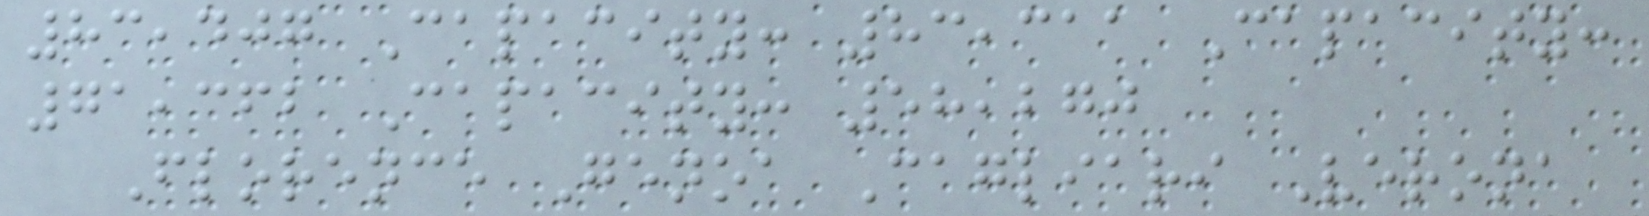83,407 Capacity: 83,311 Capacity:
71,362 Capacity: 58,270
Florence Genoa Cagliari Verona
